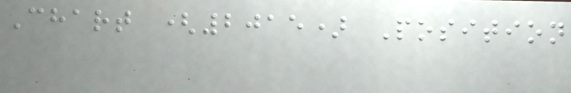Chart (2015) Position
